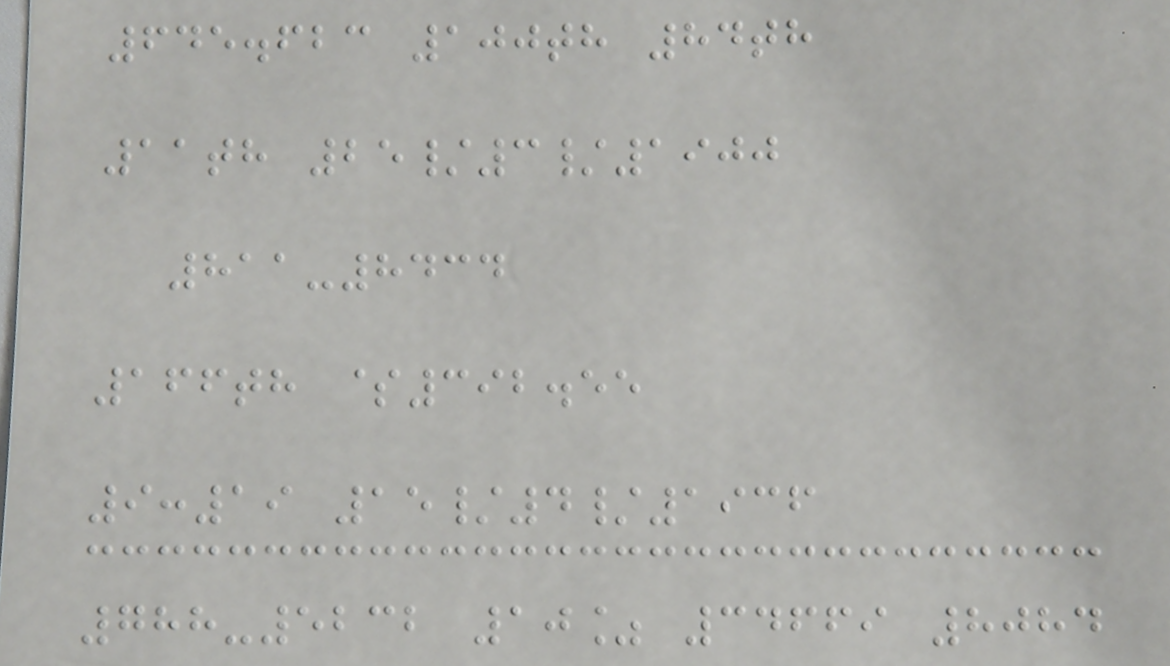645.623 100th 84th
11th 25/3/1900
811-8434
166th $392.55
9:19 15/4/1936
788-5232 10% 34669 8084
